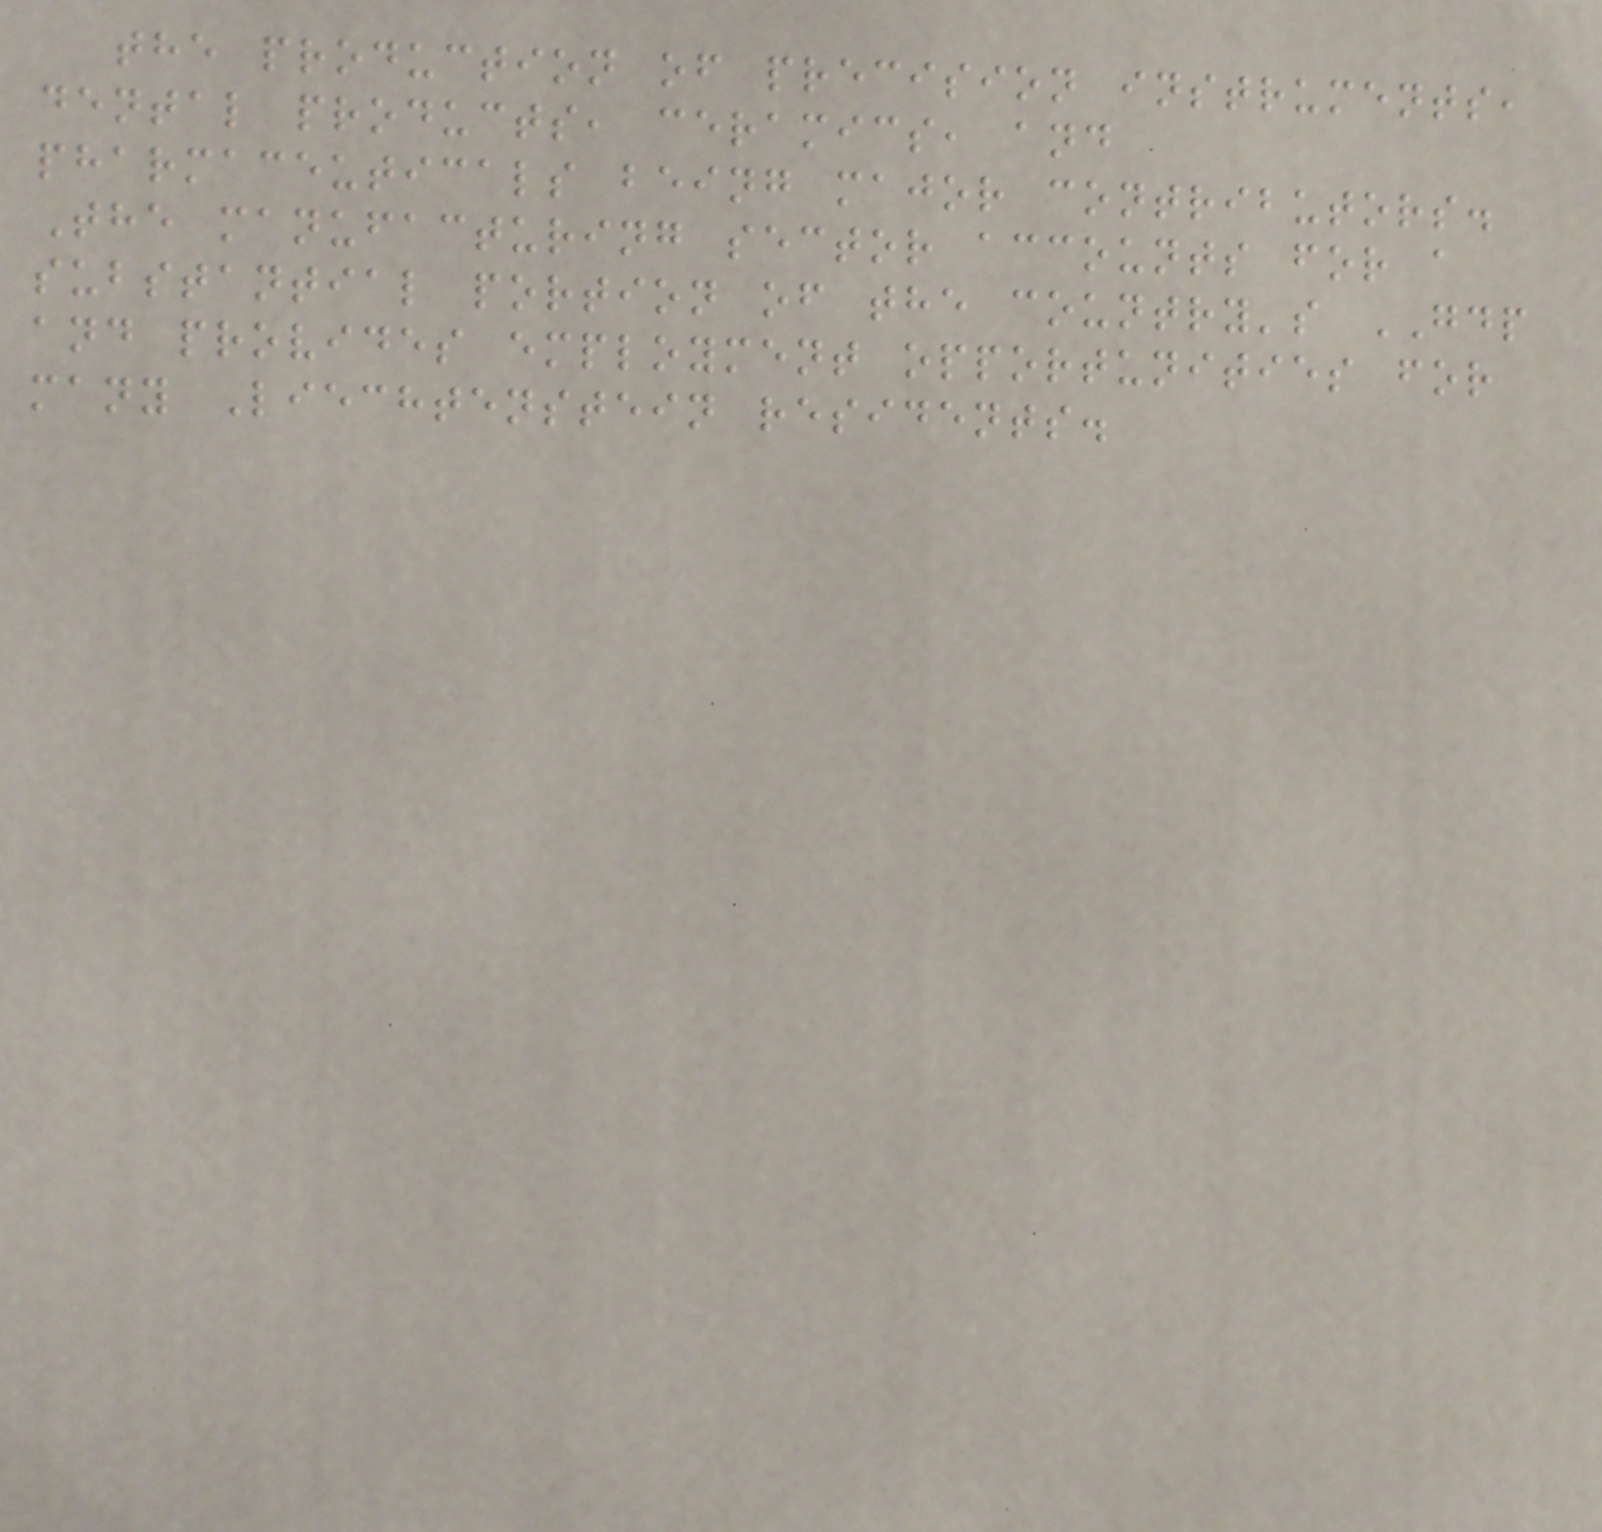the production of precision instruments,
dental products, ceramics, and
pharmaceuticals being major contributors.
The manufacturing sector accounts for a
substantial portion of the country's GDP
and provides employment opportunities for
many Liechtenstein residents.
